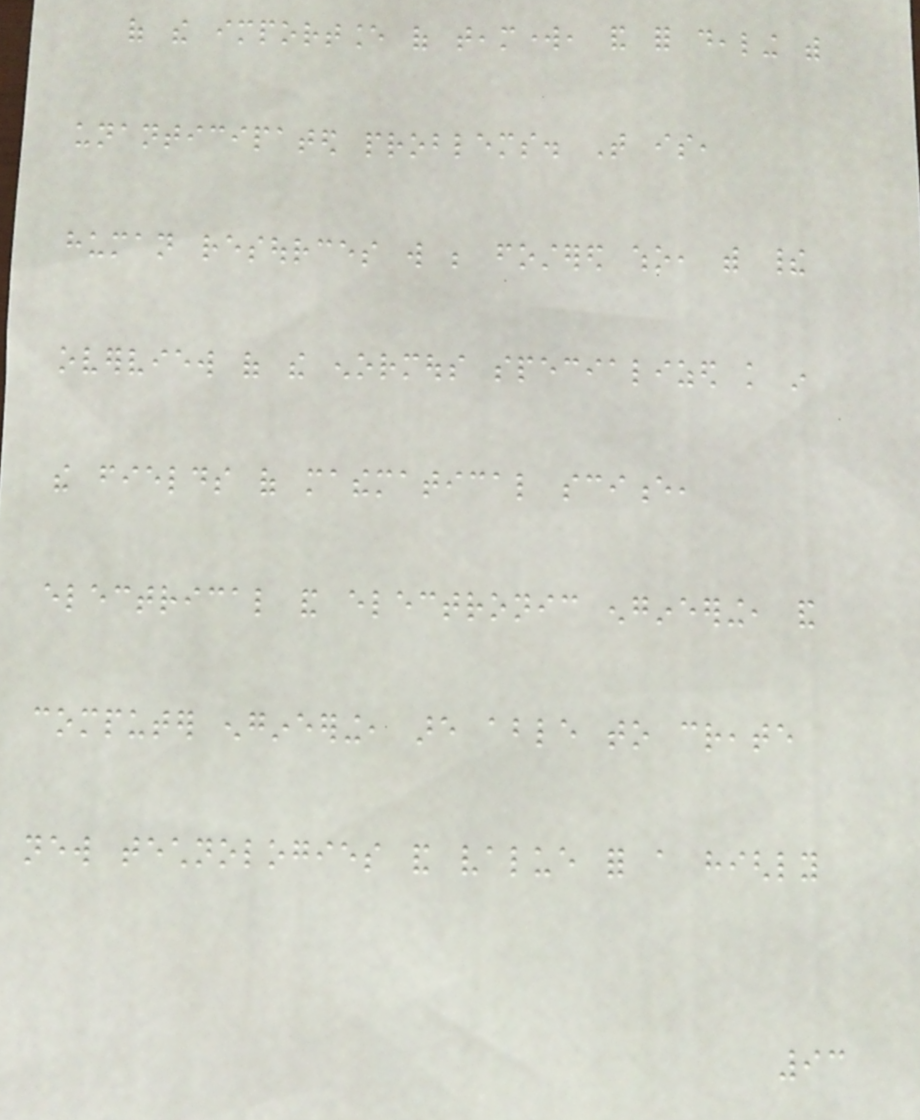of the importance of teamwork, and for dealing with
unanticipated problems. That is,
human resources will be fostered who, with their
overview of the enormous specialized knowledge in
the fields of mathematical science,
electrical and electronic engineering, and
computer engineering, are able to create
new technologies and value for a highly
93
